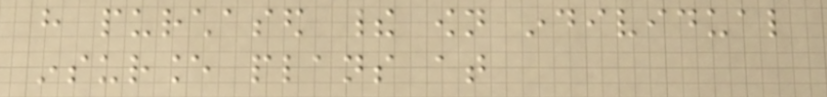have purchased their own individual
insurance plans at
